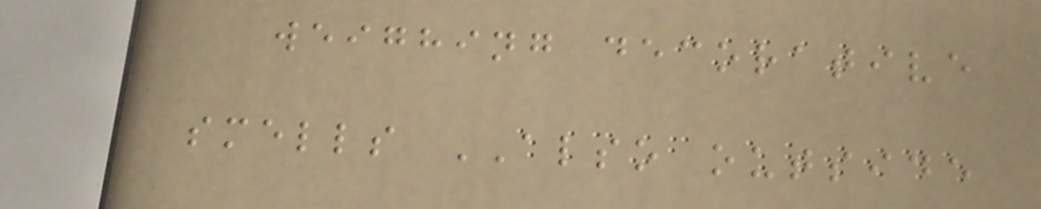weighing decorative
smells ALSO outside
